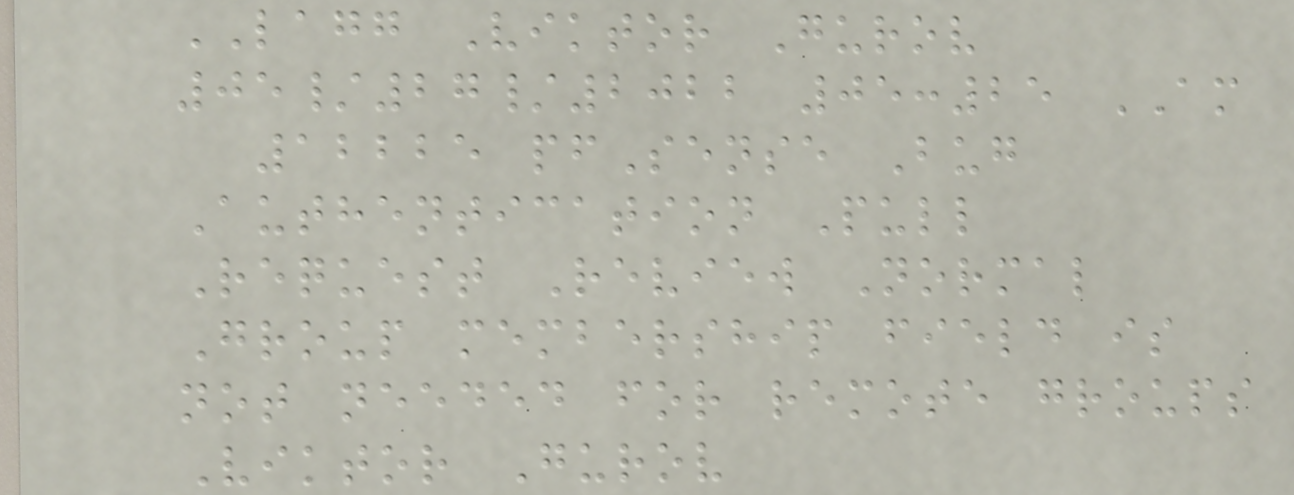LAGG Viktor Gurov
05/27/2022 05:25 AM
12225 pfSense Bug
Authentication Pull
Request Review Normal
Group membership field is
not needed for remote groups
Viktor Gurov
